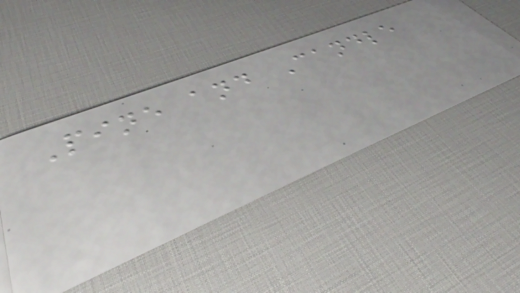Pine and Candle
